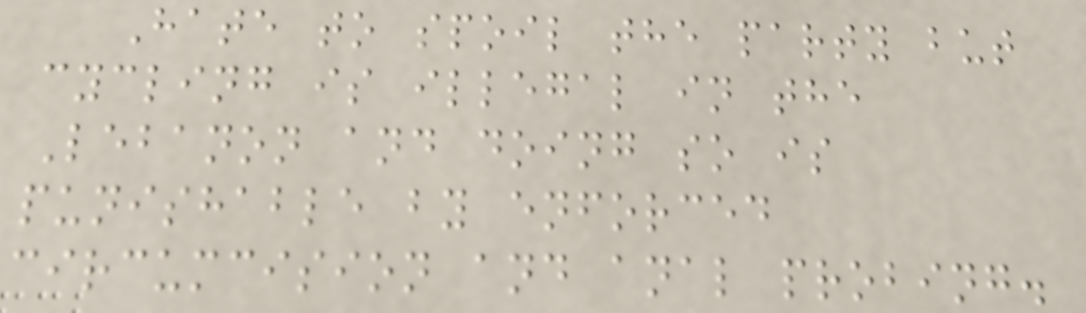Hate to spoil the party but
cycling is illegal in the
Lebanon and doing so is
punishable by enforced
circumcision and anal probing.
